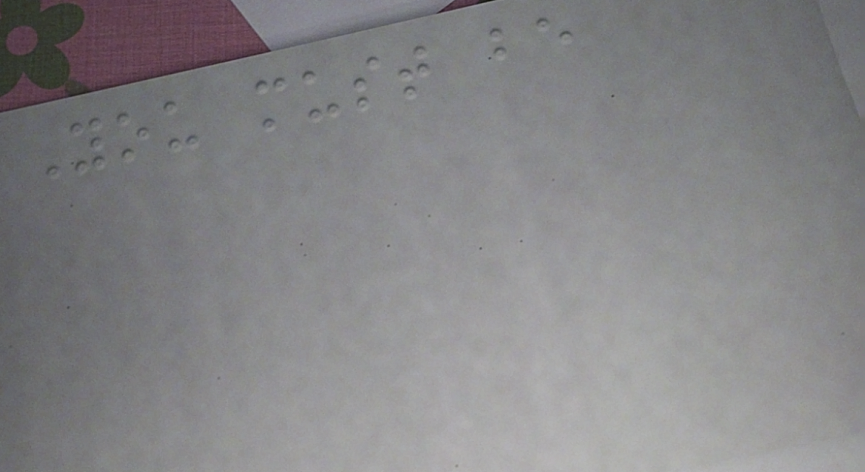You must be
